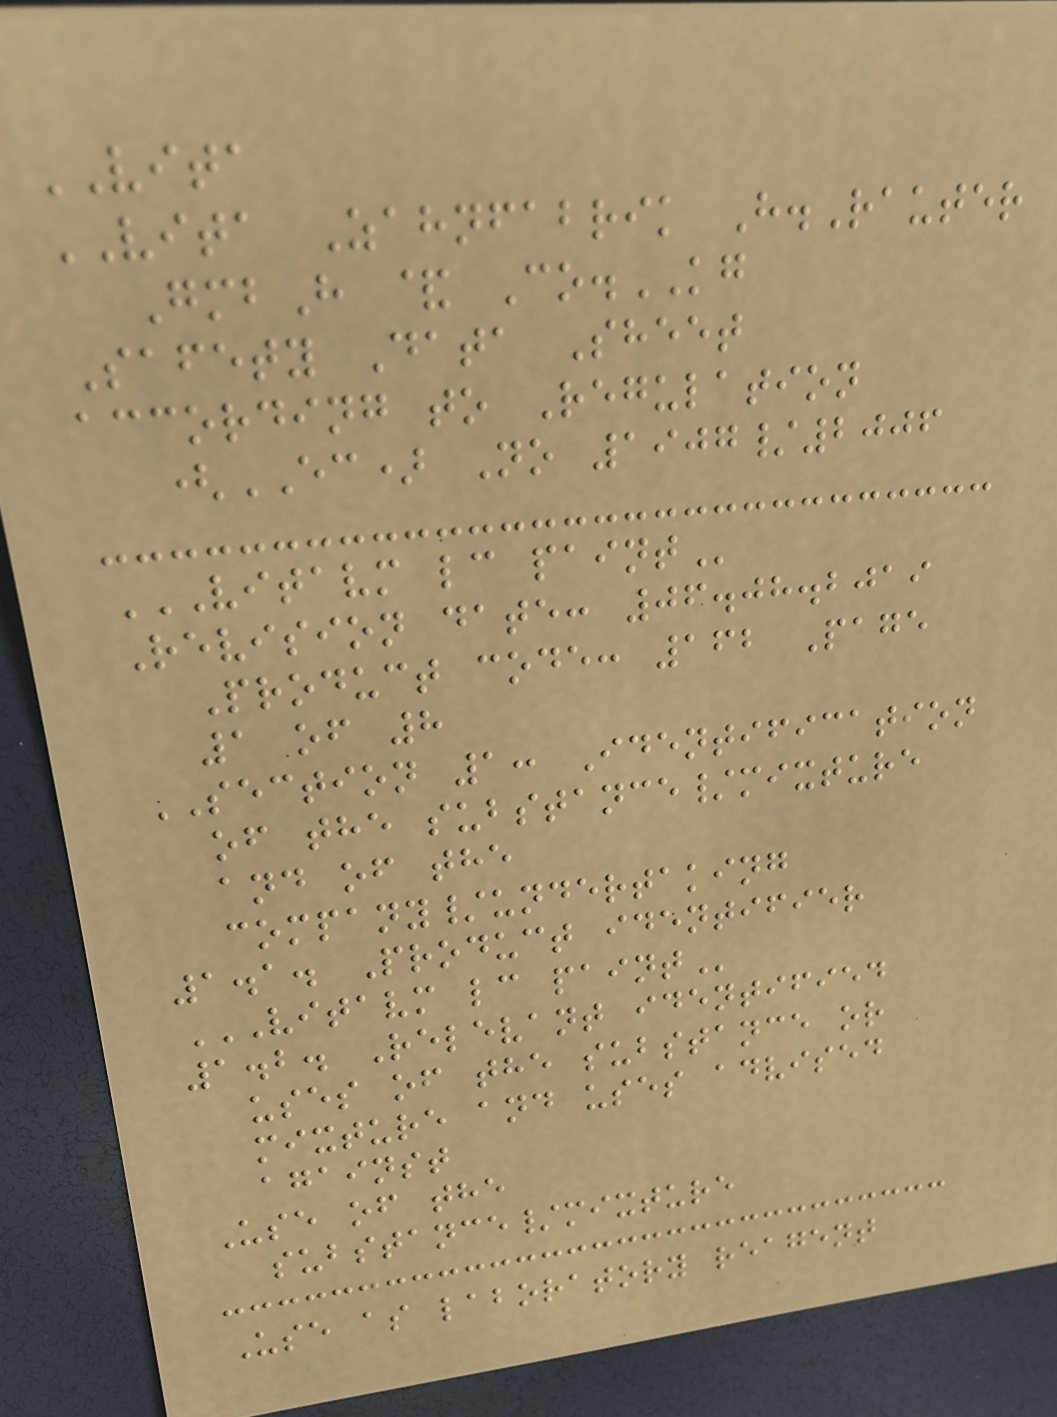VITA
VITA Zahnfabrik H.Rauter
GmbH & Co.KG
Safety Data Sheet
according to Regulation
(EC) No 1907/2006
VITAVM LC PAINT
Revision date: 06.08.2019
Product code: 162 Page
1 of 8
SECTION 1: Identification
of the substance/mixture
and of the
company/undertaking
1.1. Product identifier
VITAVM LC PAINT
1.2. Relevant identified
uses of the substance or
mixture and uses advised
against
Use of the
substance/mixture
Use as laboratory reagent
